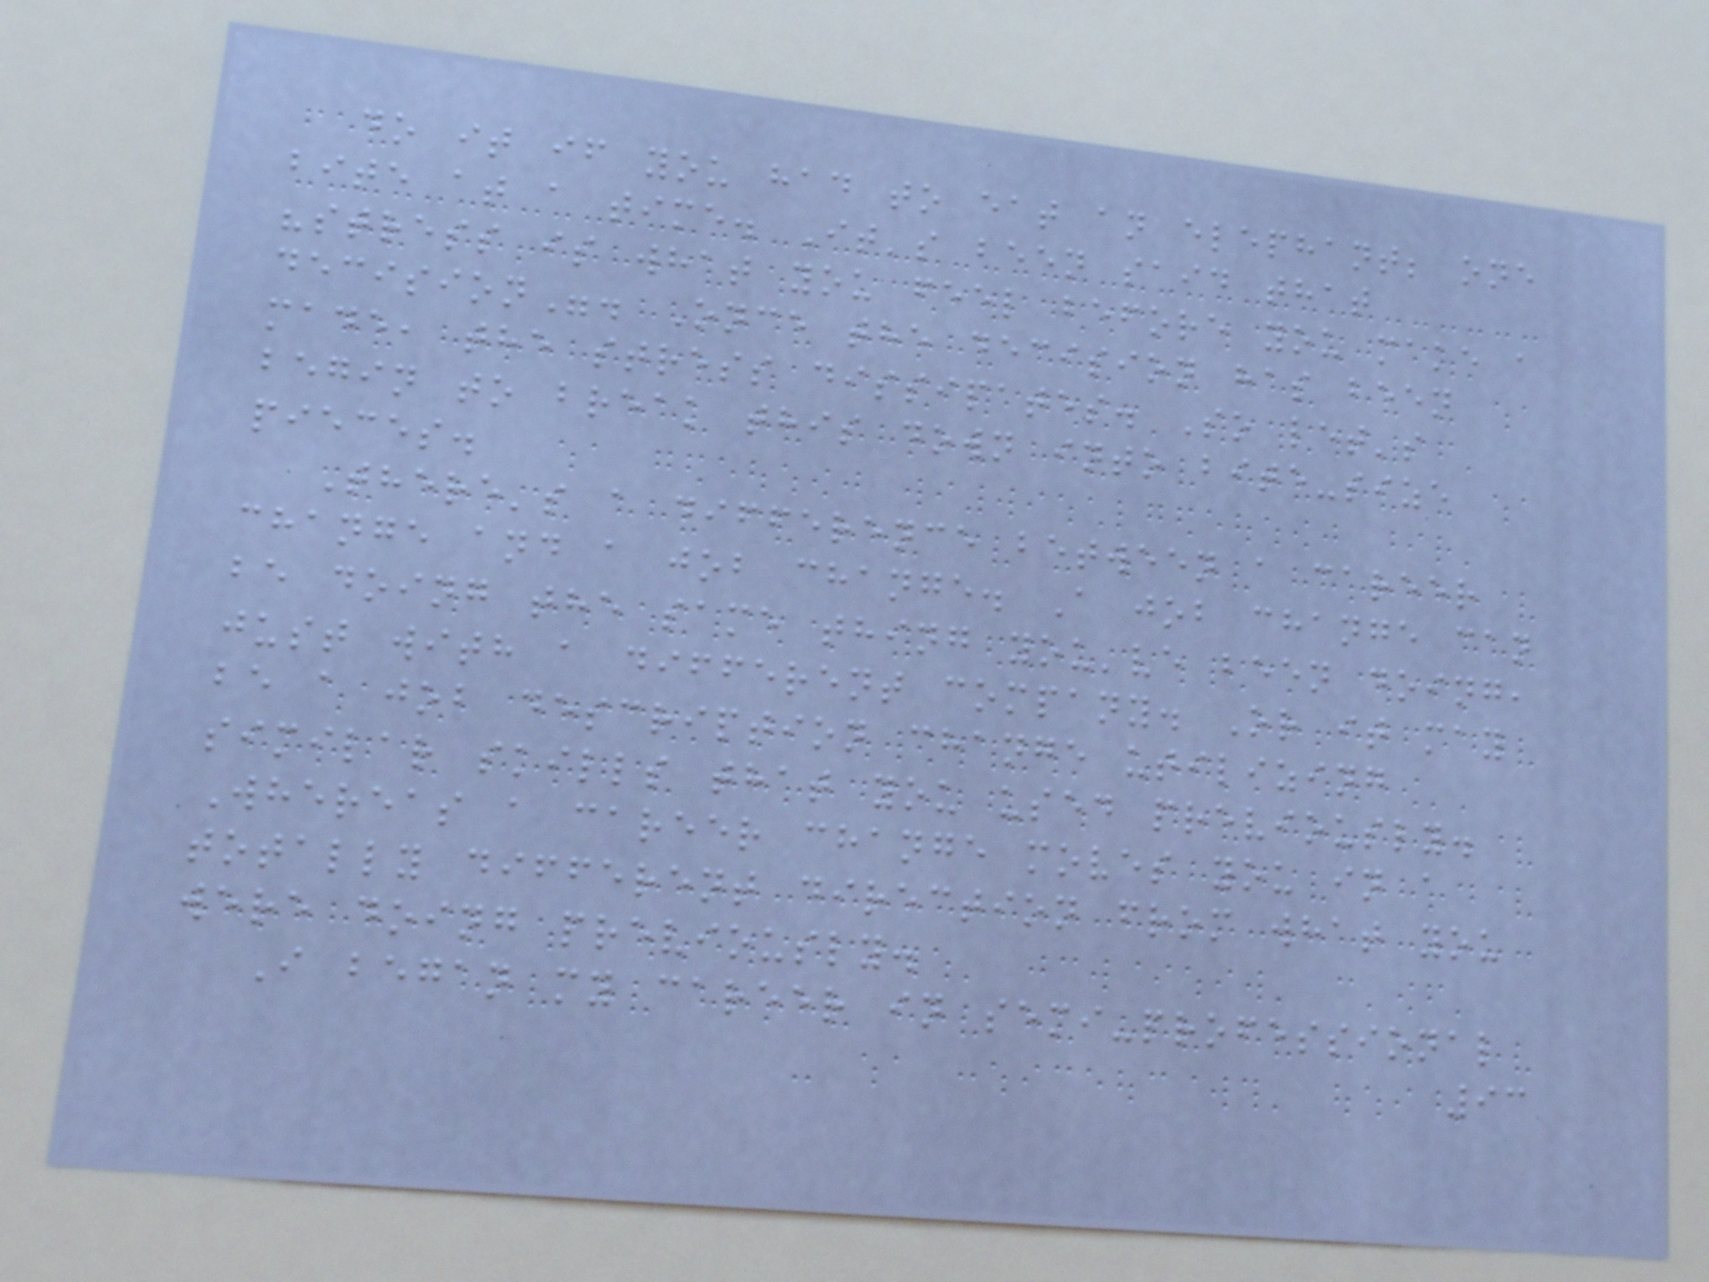do it if you had to eat an elephant; one
bite at a time. It's been said that
"stress is what you feel before you make a
decision". Once the decision has been
made, the stress dissipates. So let's
begin to break this down into bite-size
pieces.
There's a difference between a career
change and a job change. A job change can
be doing the same thing you've been doing,
just with a different company. Or it may
be a job description change utilizing
similar skills that you used previously.
Whereas a career change moves you in a
totally different direction from what you
were doing previously.
I began my career in semi-professional
93
